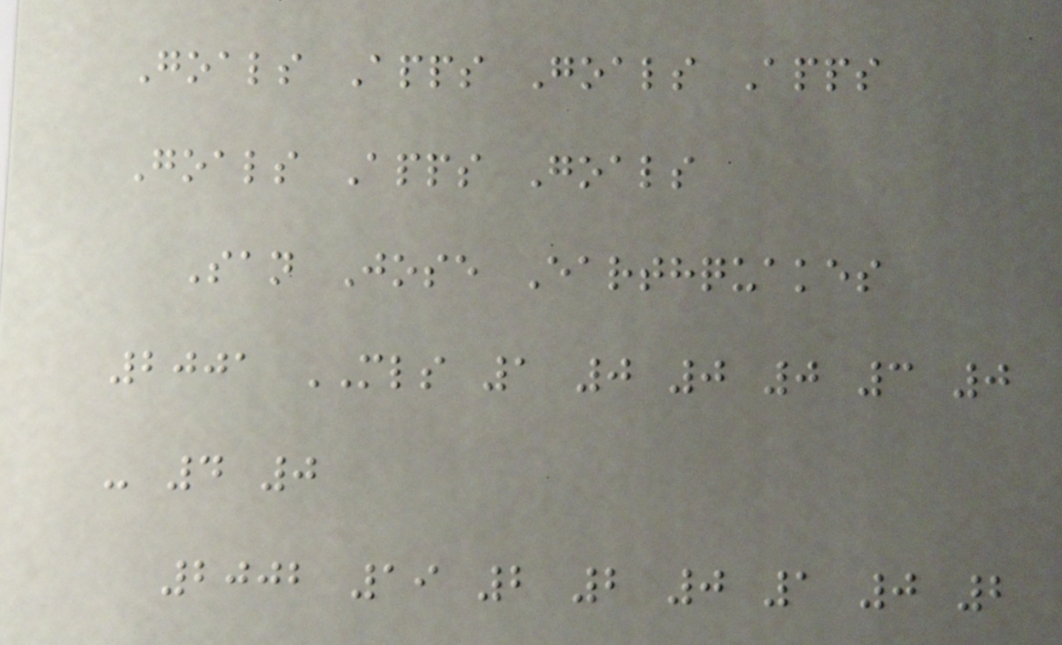Goals Apps Goals Apps
Goals Apps Goals
San Jose Earthquakes
2001 MLS 1 0 0 0 3 0
- 4 0
2002 19 2 2 0 1 0 2
